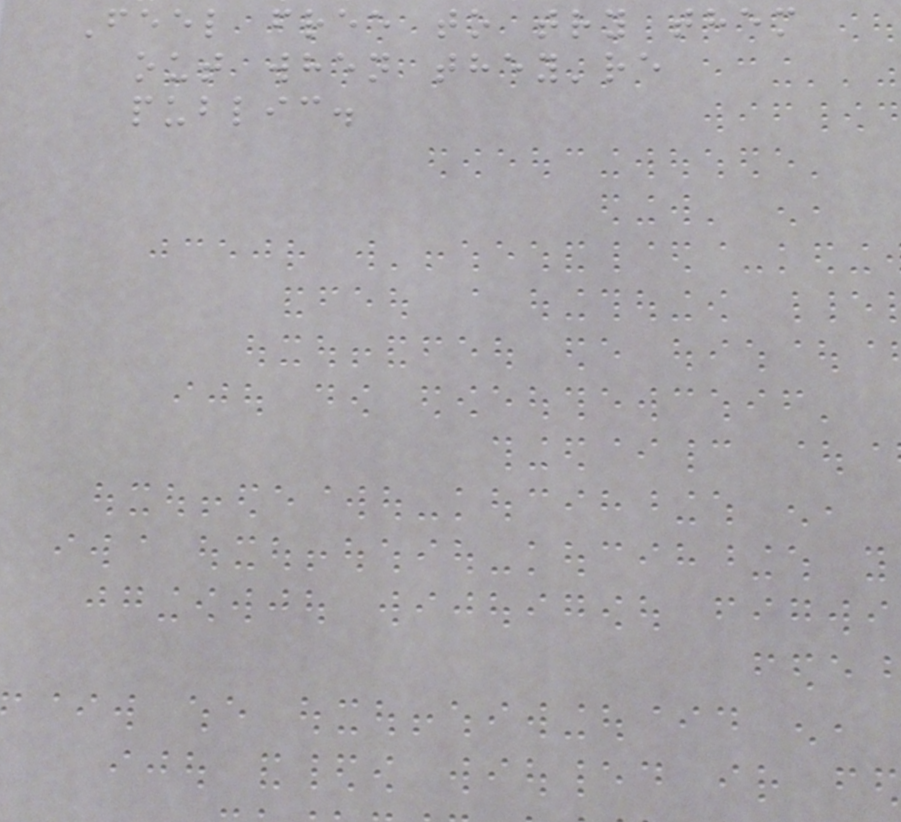Feel free to try them
out when they're
public.
